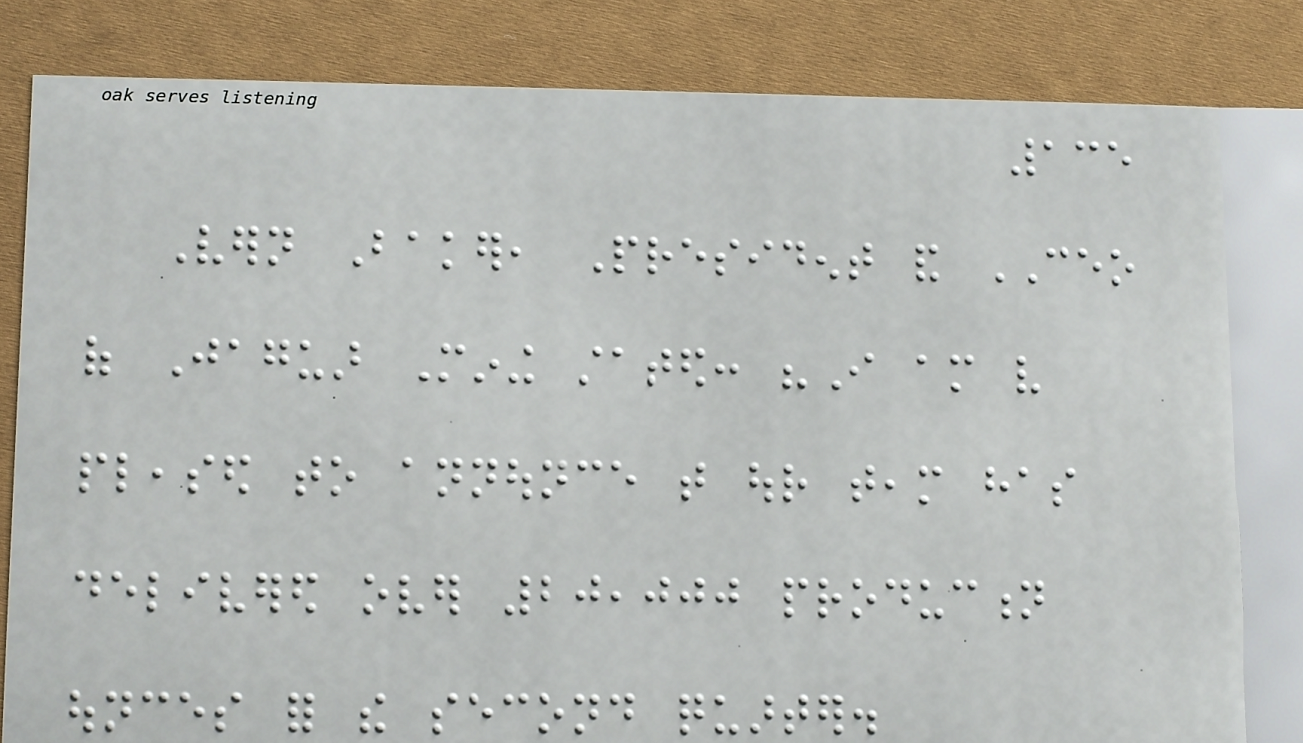135
Vern Baker, President and CEO
of Jaguar Mining stated: "I am very
pleased to announce that our team has
delivered over 20,000 production
ounces for the second quarter.
